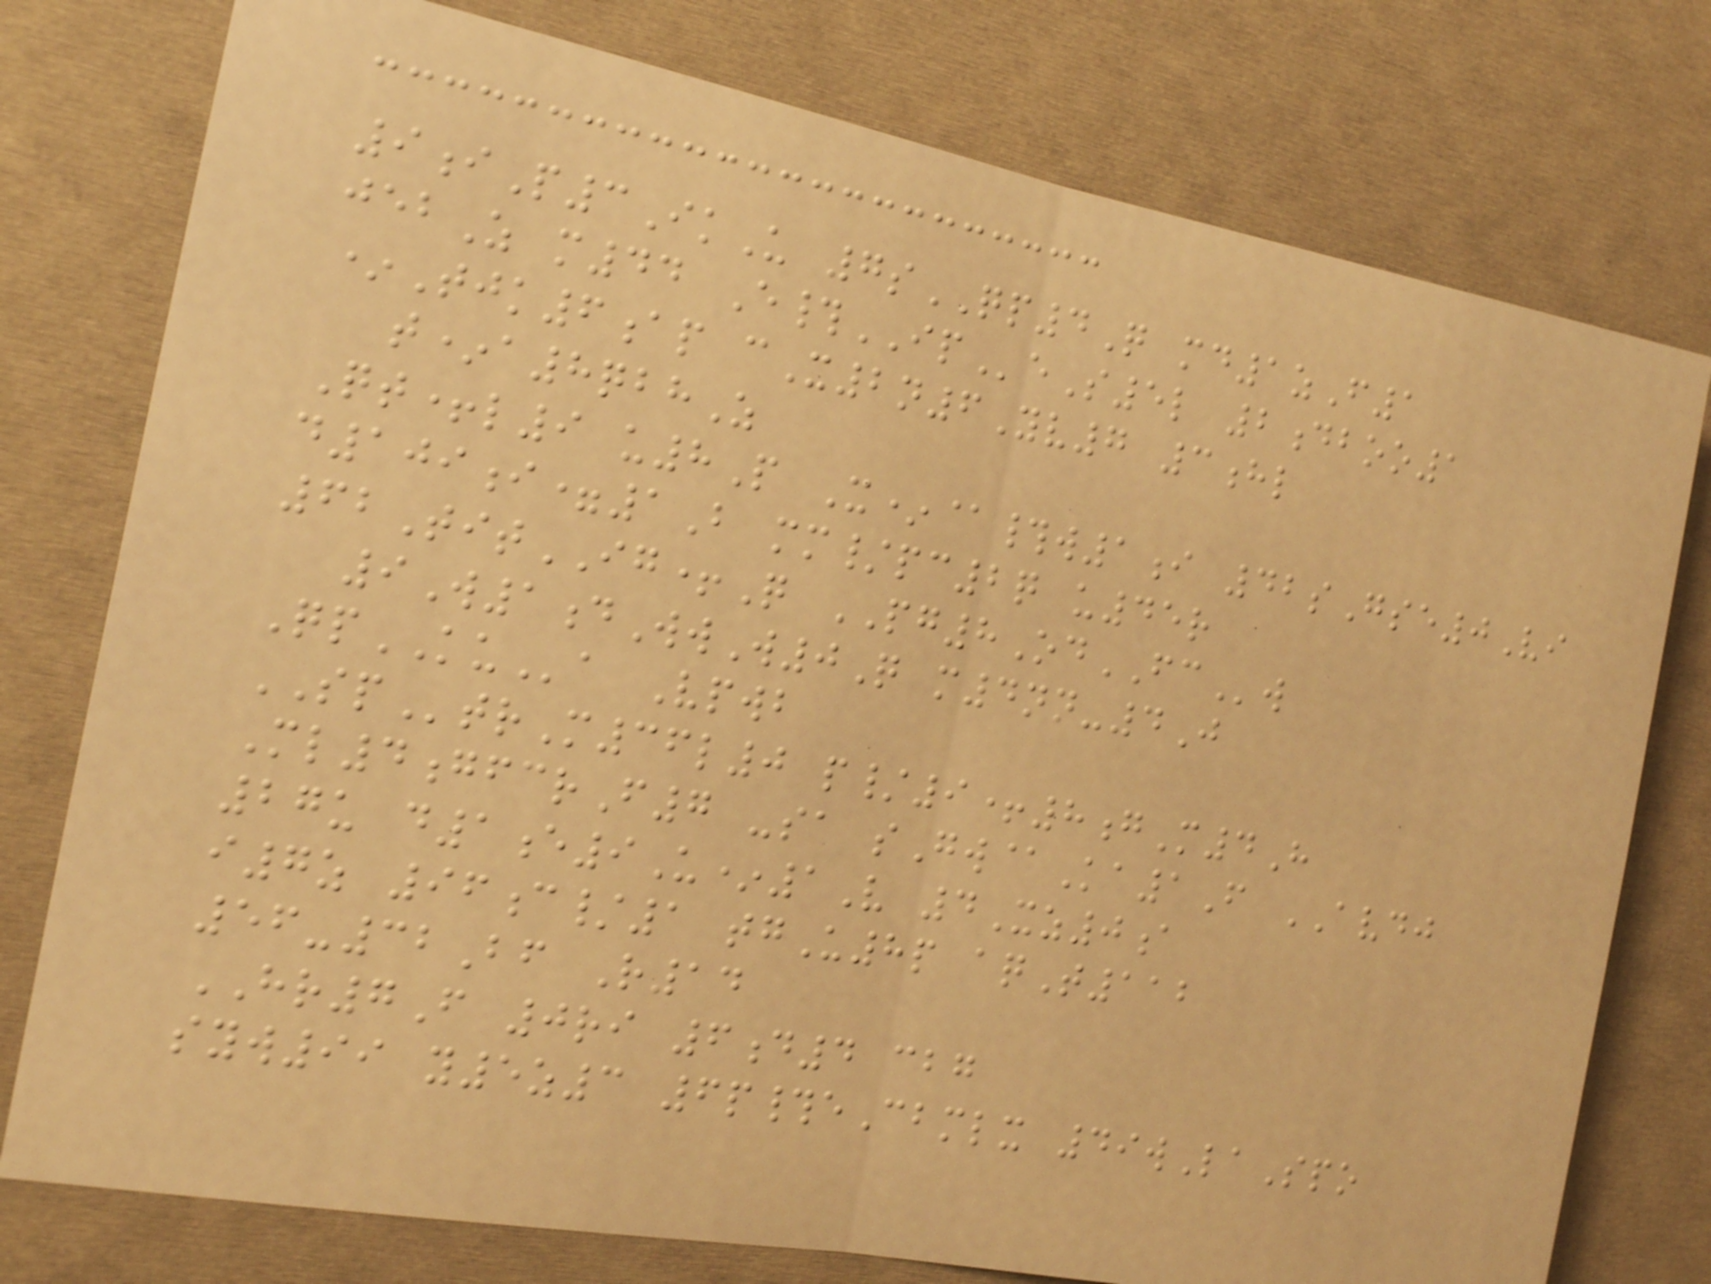9iP3IkU 7sQP4Q md1zF1
jebZ m44 E#IPeS5l 2dboo1
*Tjk6ap cX2n6Yv7 3hl
t*a8qbhZ
Qt+l9 u8P X*@#w1i 42sGse0Vi
d109i=1B mm/pc2q u45r
62TitIG+Q PG8OdFCw
9W1dWwW0Q m4nn-4J
QpKUa Vpwb
SPtrM36l0 p/9+8gM4H
Ml4gfcrF7 -sa sGw@Ka1F AVDJ
27u d1e9U*1V 4Xz0a
i7z 96c/1 tgU8p aqT112
56-32Bf R14
HR7F 0ri 6d4 cbg
syw99 y5z3 6p#eCbmlx 49wLaSpo
